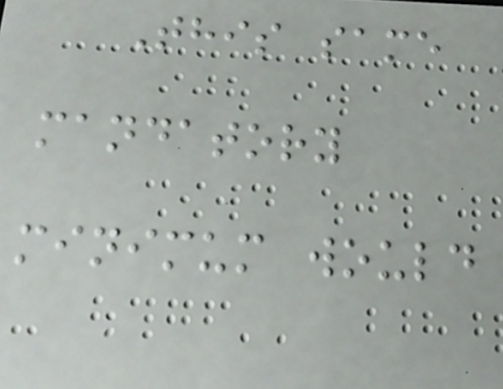This same
mandatory
minimum would
